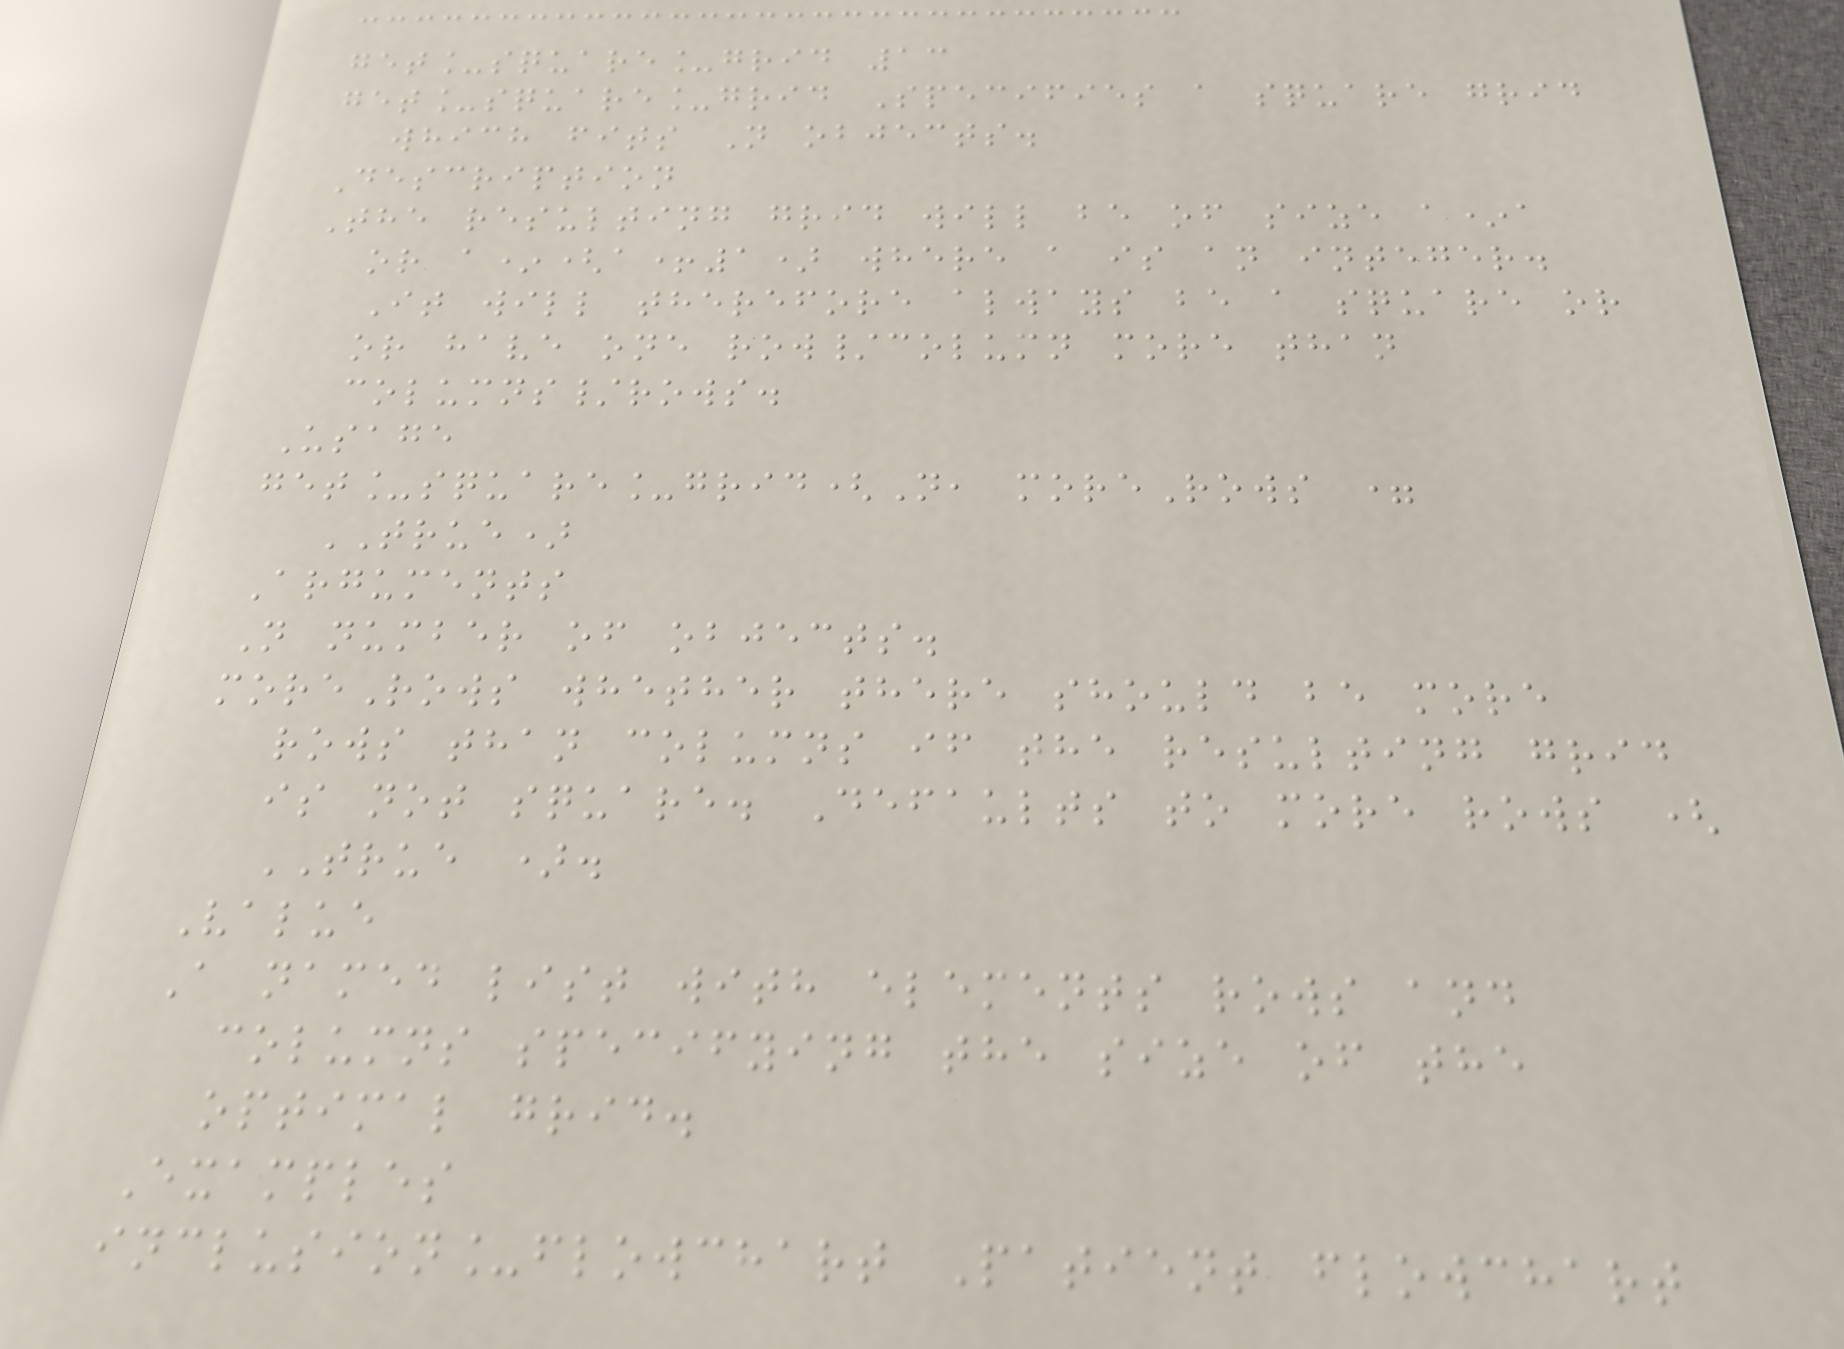get_square_grid 13
get_square_grid Specifies a square grid
which fits N objects.
Description
The resulting grid will be of size a*a
or a*(a+1) where a is an integer.
It will therefore always be a square or
or have one row/column more than
columns/rows.
Usage
get_square_grid(N, moreRows =
TRUE)
Arguments
N number of objects.
moreRows whether there should be more
rows than columns if the resulting grid
is not square. Defaults to more rows (
TRUE ).
Value
A named list with elements rows and
columns specifying the size of the
optimal grid.
Examples
inclusion_flowchart Patient flowchart
